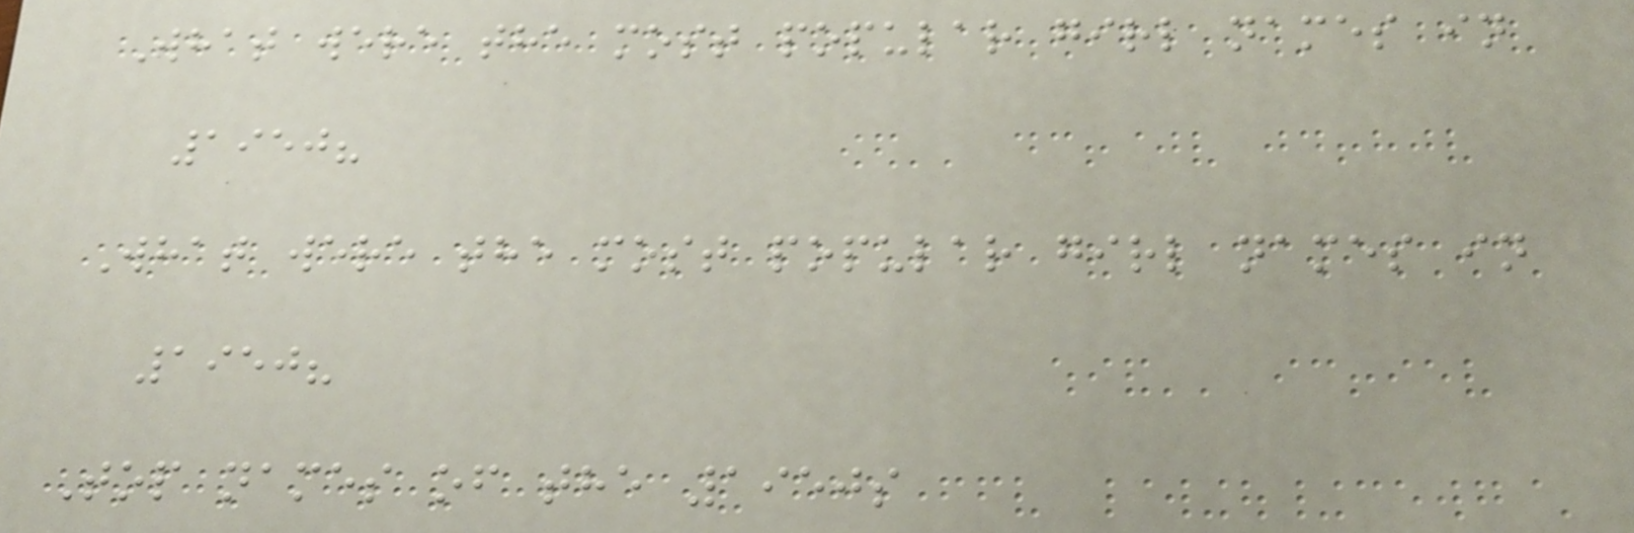What were the most popular girl names in
1950?
What were the most popular girl names in
1950?
Top names of the 1950s
